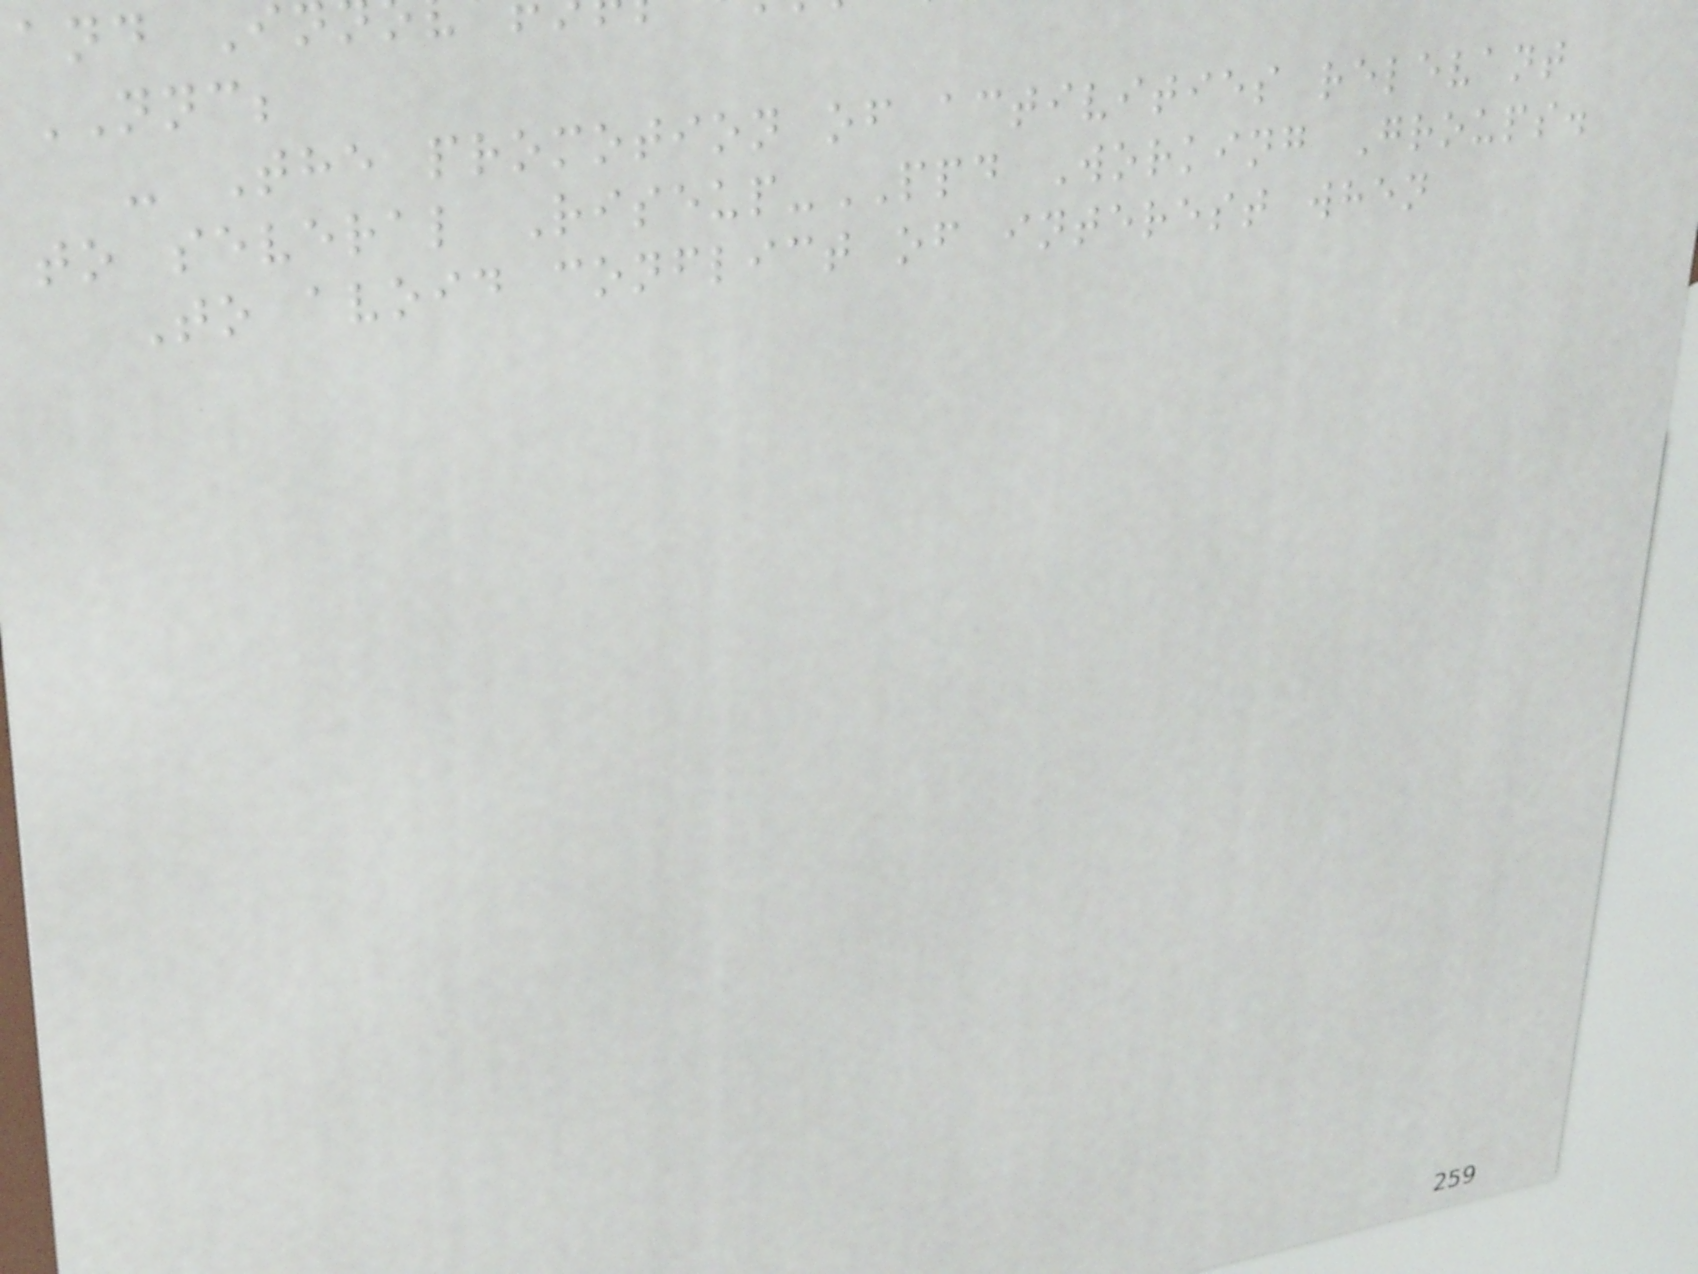NNC;
- The promotion of activities relevant
to several Riseup-PPD Working Groups.
To avoid conflict of interest when
